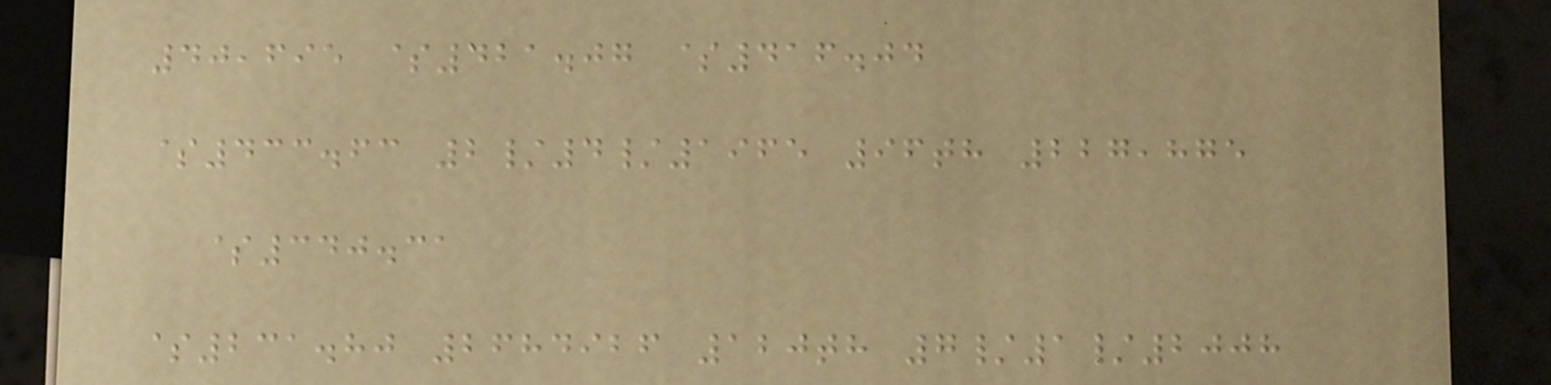40,695 $421.07 $416.04
$433.63 2/4/1965 96th 227,875
$340.31
$231.80 2684926 120th 7/1/2008
